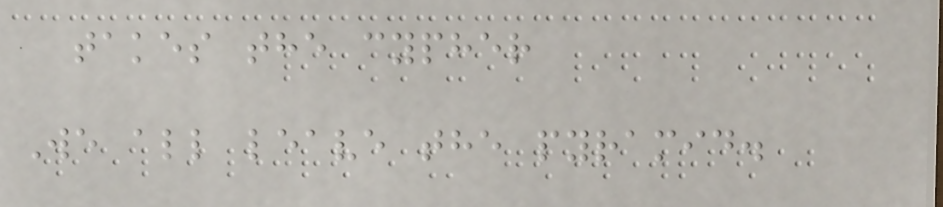takes the cypher
We all leave the pyramid.
